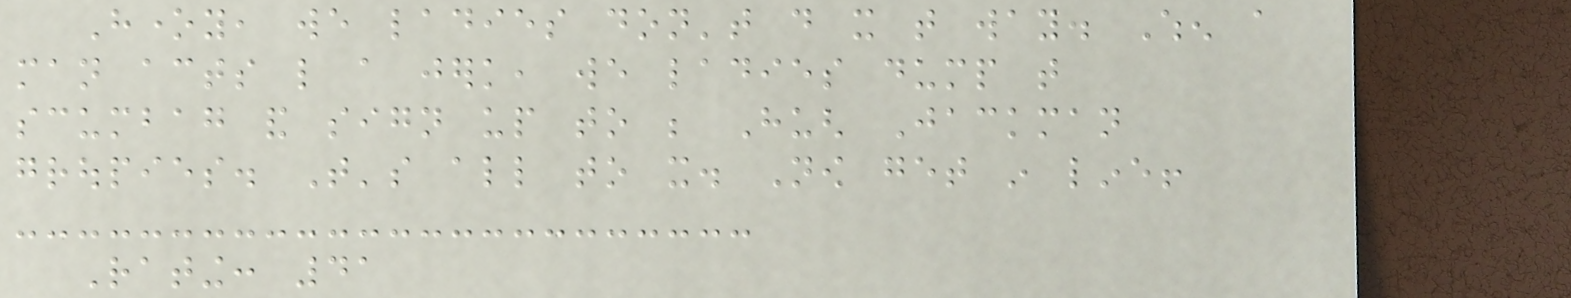Honey, we ladies don't do it that way. When a
man acts like a jerk, we ladies dump that
scumbag and sign up to be Hugh Jackman
groupies. That's all to it. Now get in line!
Rating: 41
